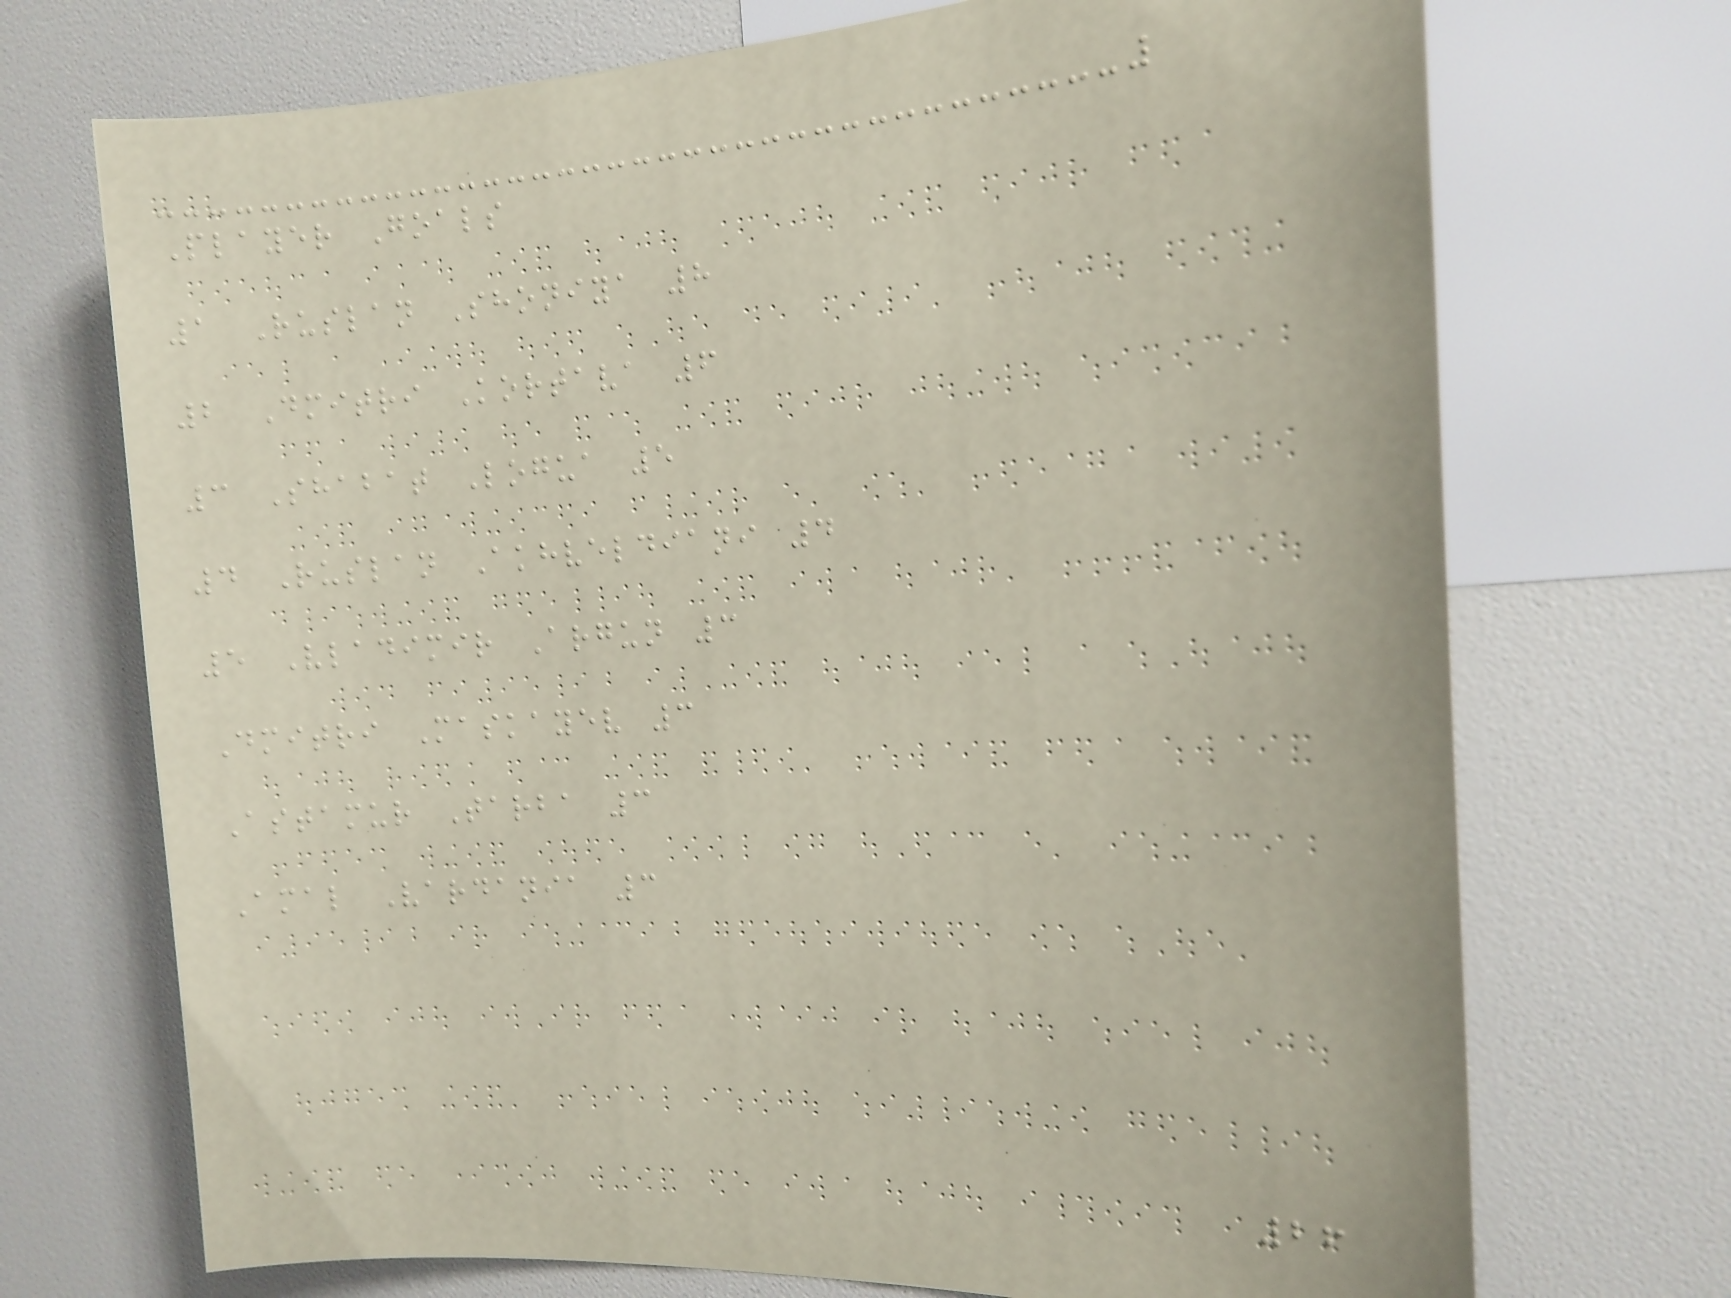Player Goals
1 Ruslan Shoniya 8
2 Dmitri Kortava 6
3 Shabat Logua 5
4 Ruslan Akhveldiani 4
5 Vladimir Argun 3
Dmitri Maskayev 3
Astamur Tarba 3
Amal Vardania 3
26
